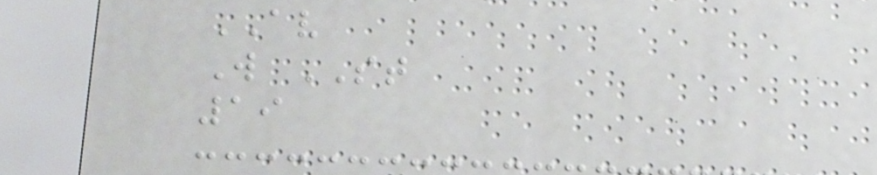AV
W ST
19
